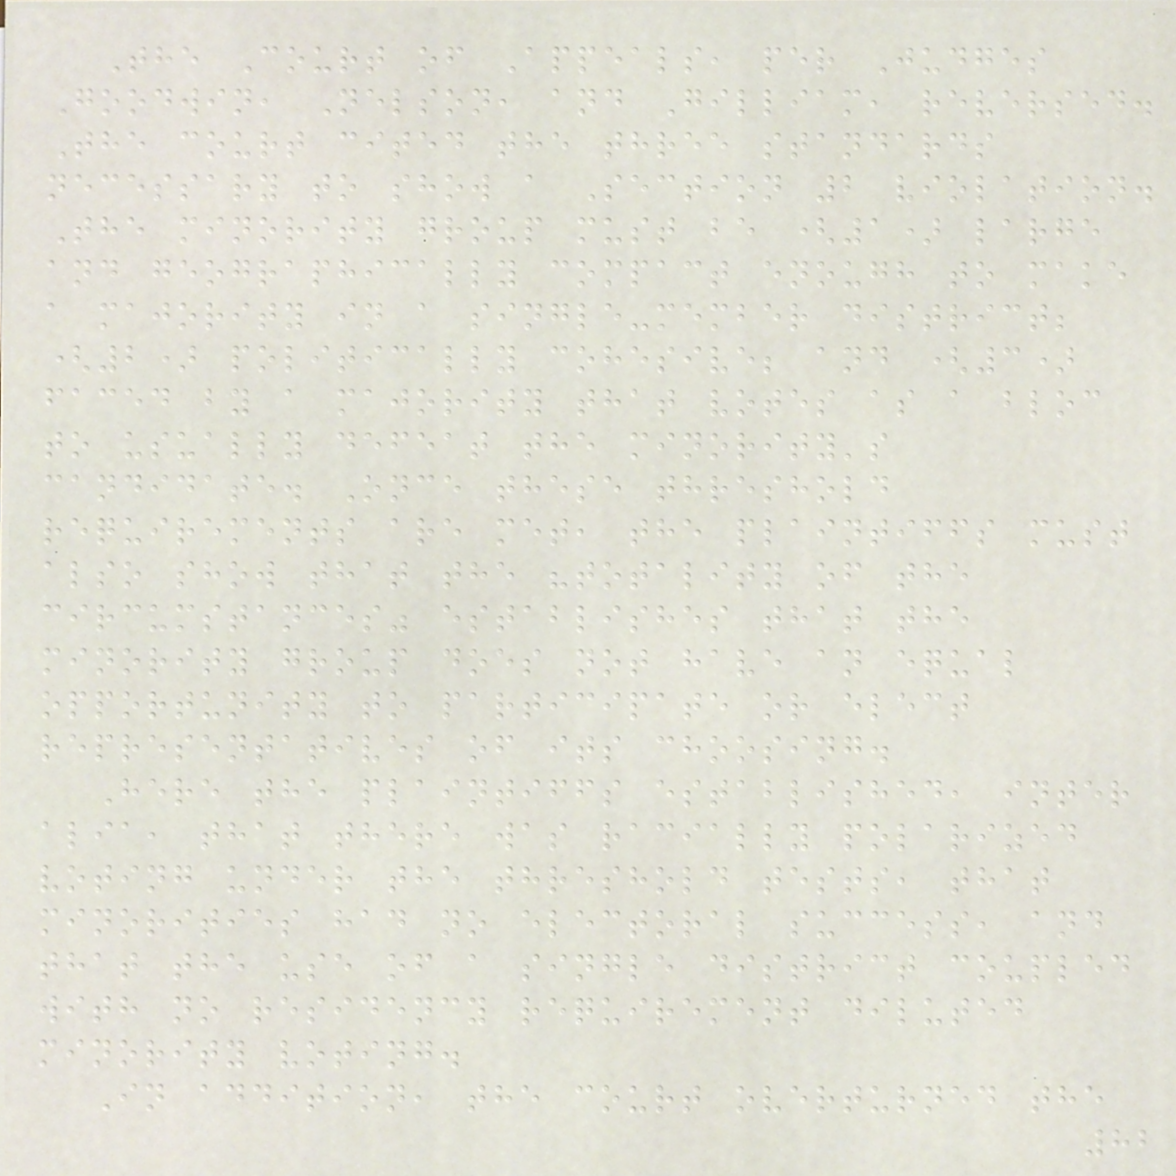The Court of Appeals, per Judges
Goodwin, Nelson, and Gilliam, reversed.
The court cited the three standards
necessary to show a Section 2 violation.
The minority group must be (1) large
and geographically compact enough to make
a majority in a single-member district;
(2) politically cohesive; and (3)
faced by a majority that votes as a bloc
to usually defeat the minority's
candidate. Once these threshold
requirements are met, the plaintiffs must
also show that the "totality of the
circumstances" establishes that the
minority group does not have an equal
opportunity to participate or elect
representatives of its choosing.
Here the plaintiffs established, inter
alia, that there was racially polarized
voting under the threshold tests, that
minorities had no electoral success, and
that the use of a single district coupled
with no residency requirement diluted
minority voting.
In addition, the court overturned the
82
